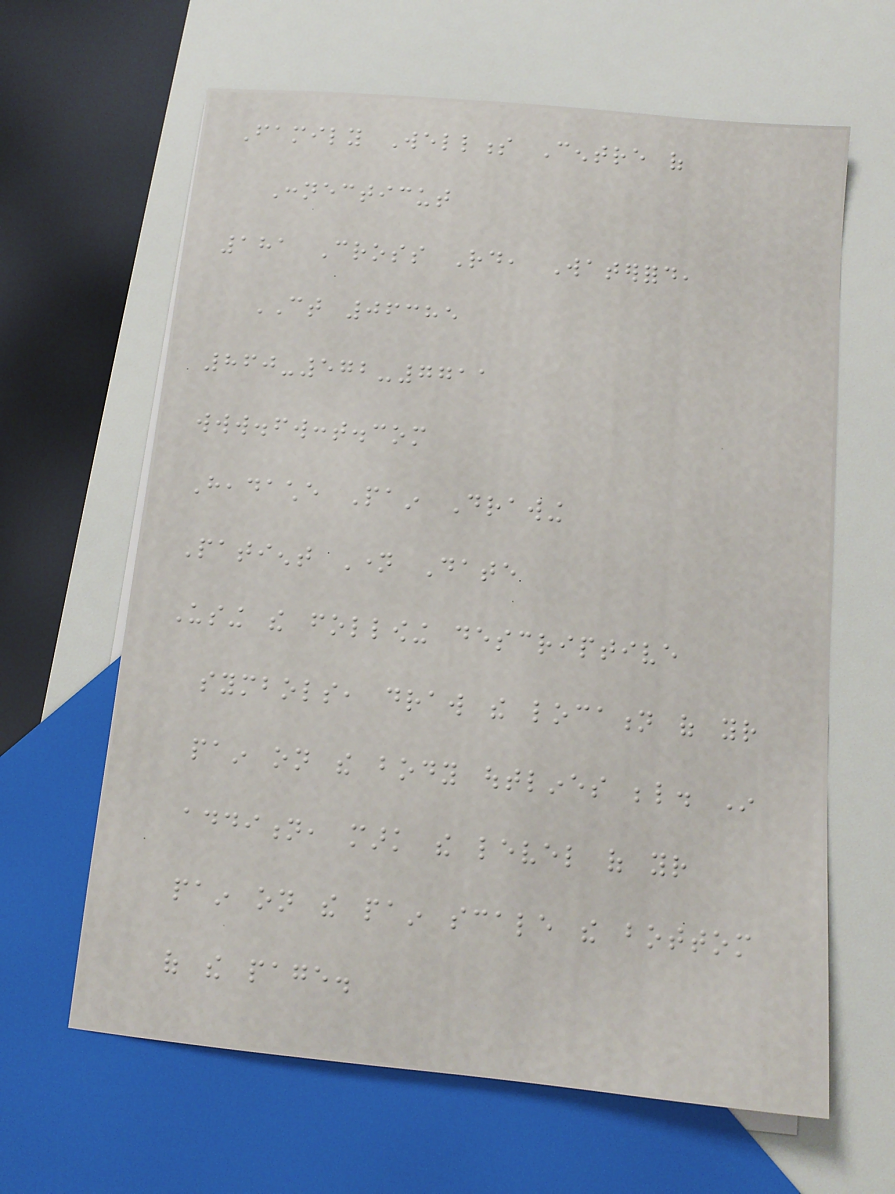Family Wellness Centre of
Connecticut
181 Cross Rd, Waterford,
CT 06385
860-572-7711
www.fwcct.com
Headache Pain Drawing
Patient Name Date
Using the following descriptive
symbols, draw the location of your
pain on the body outlines below. In
addition, mark the level of your
pain on the pain scale the bottom
of the page.
